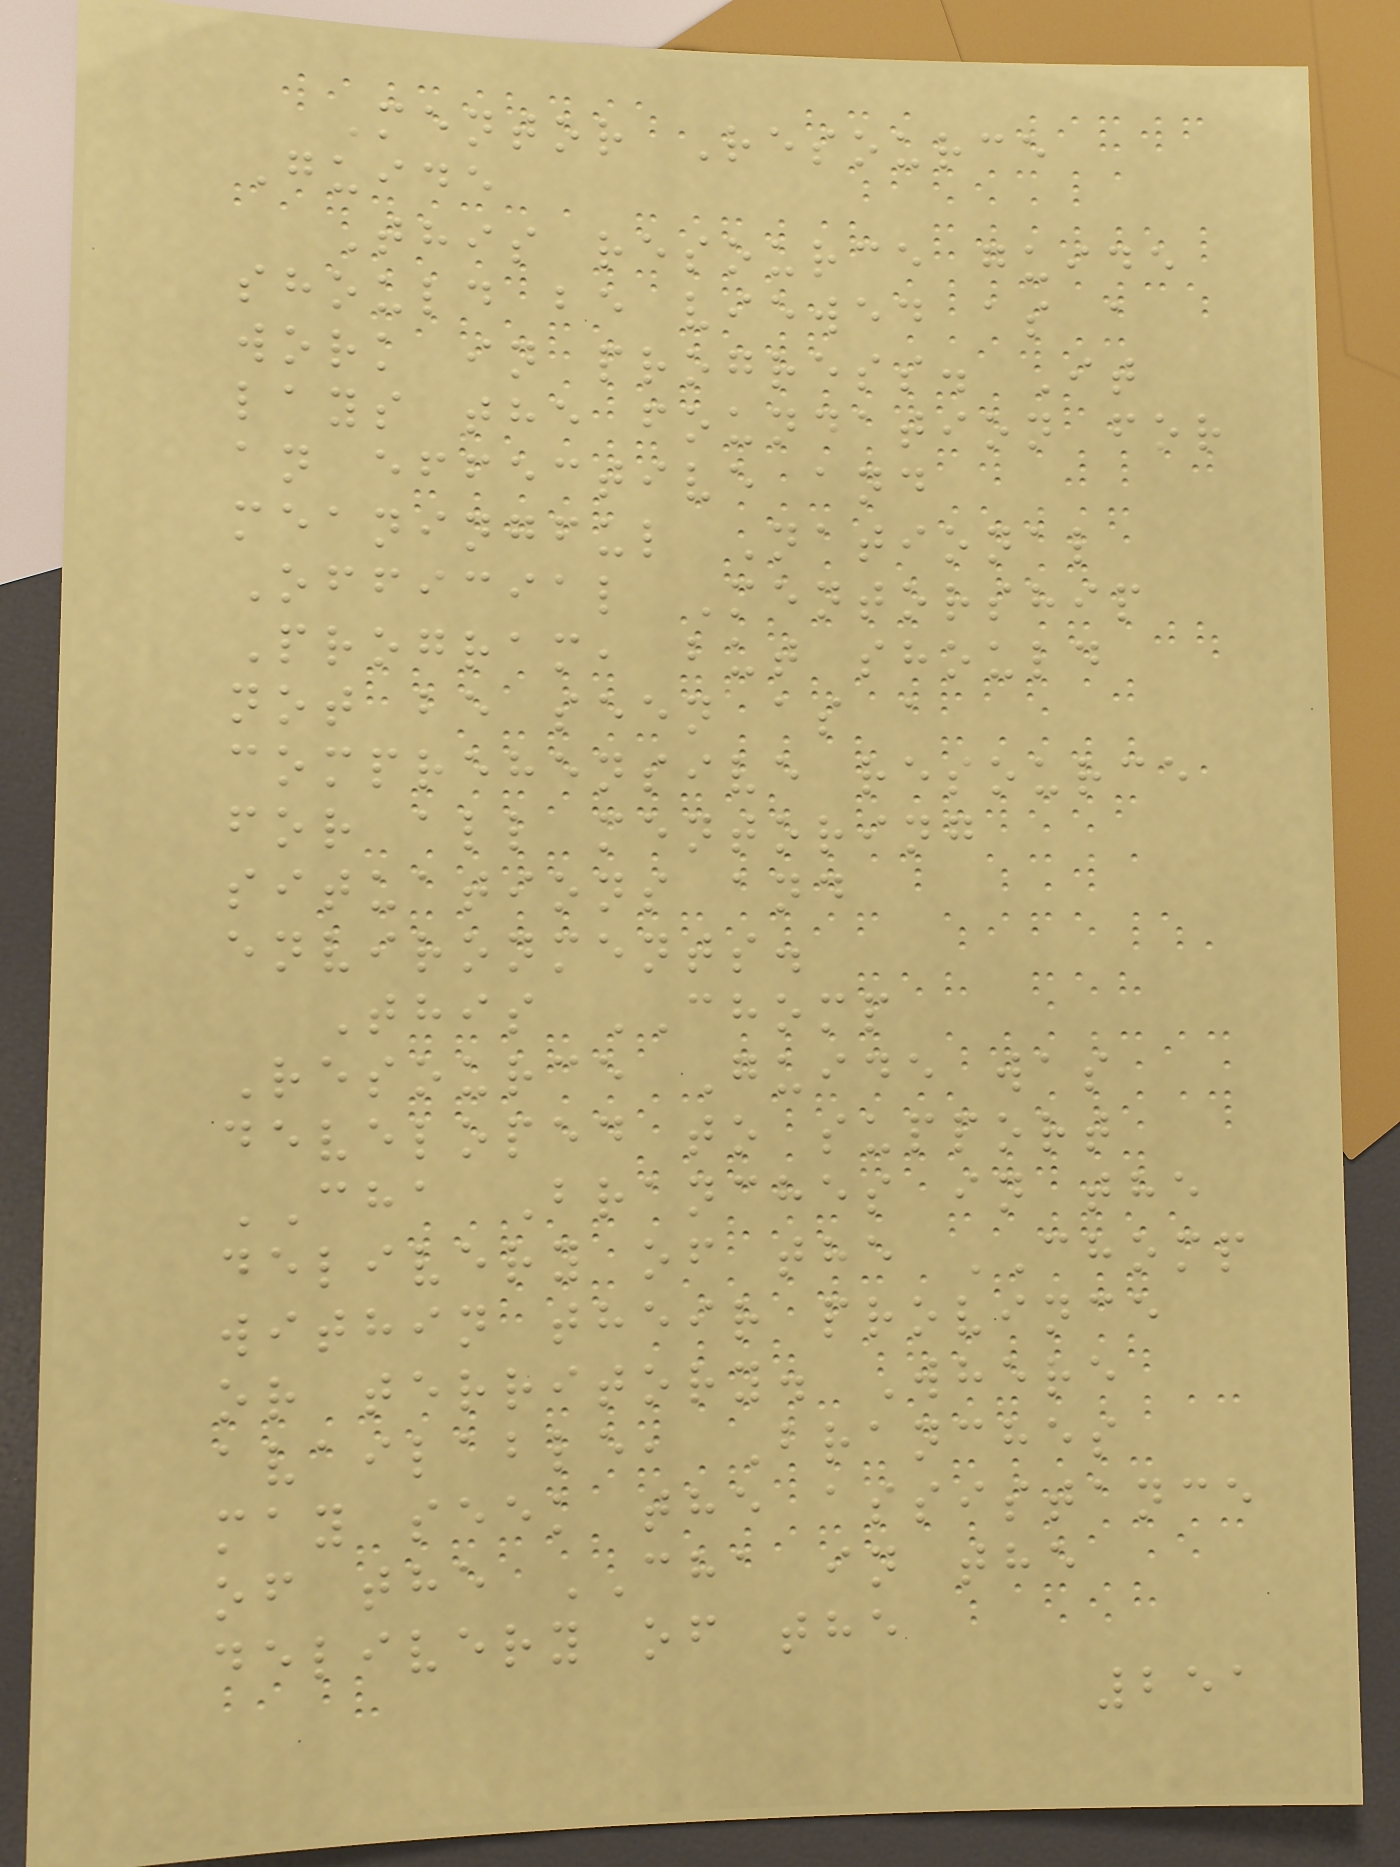Mentor Resource
Guide
This resource guide
should be viewed as a
work in progress. It
lays the foundation for
an effective and
meaningful National
Official Mentorship
Program, but should
not be seen as a
comprehensive resource
for all mentoring
situations and
environments.
This CHOMP
Resource Guide was
developed to support
CHA Branches in the
delivery of the CHOMP
within their province
or territory. Where
available, Branches
may seek the assistance
of the CHA in the
delivery of the
251
